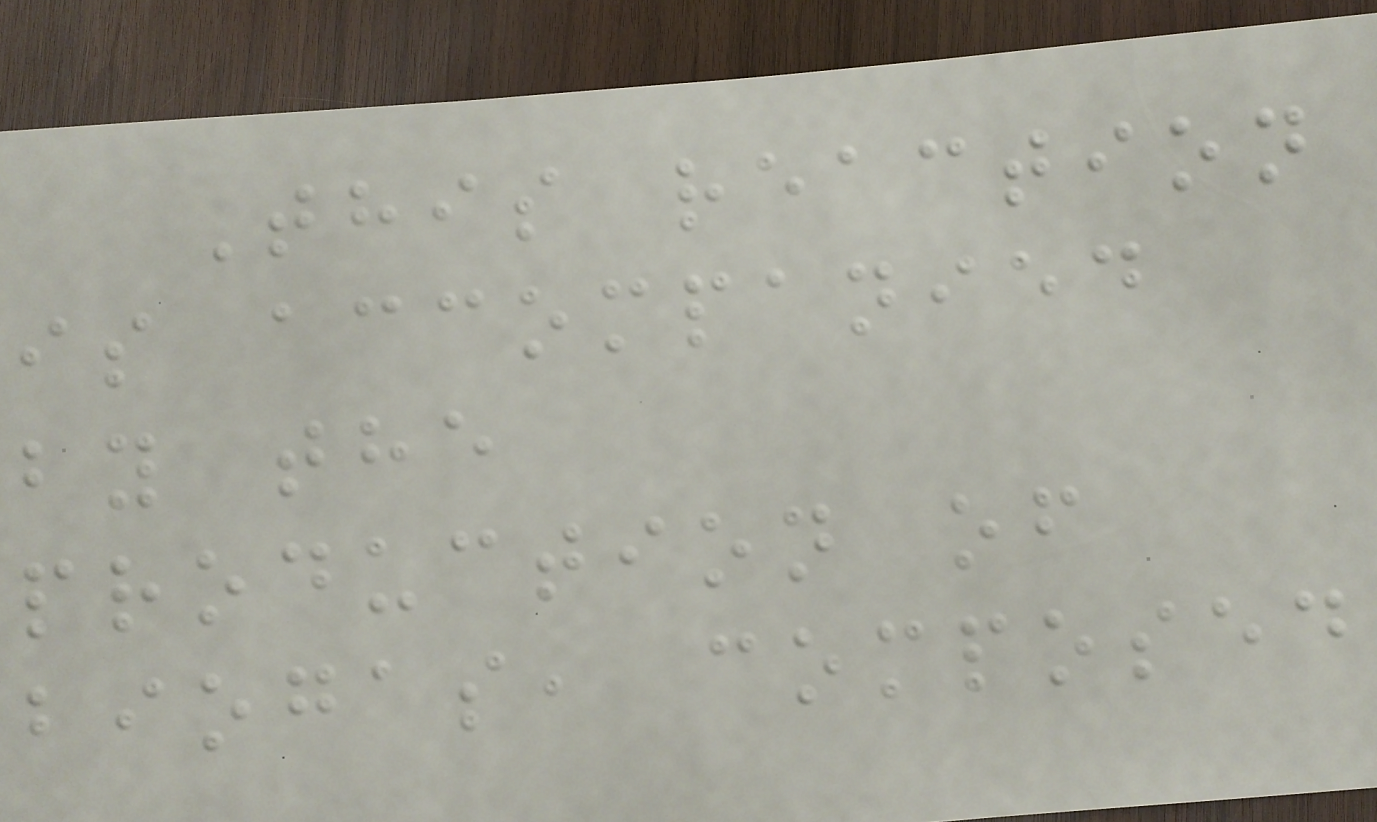This reaction
is accompanied
by the
production of
biogas, composed
